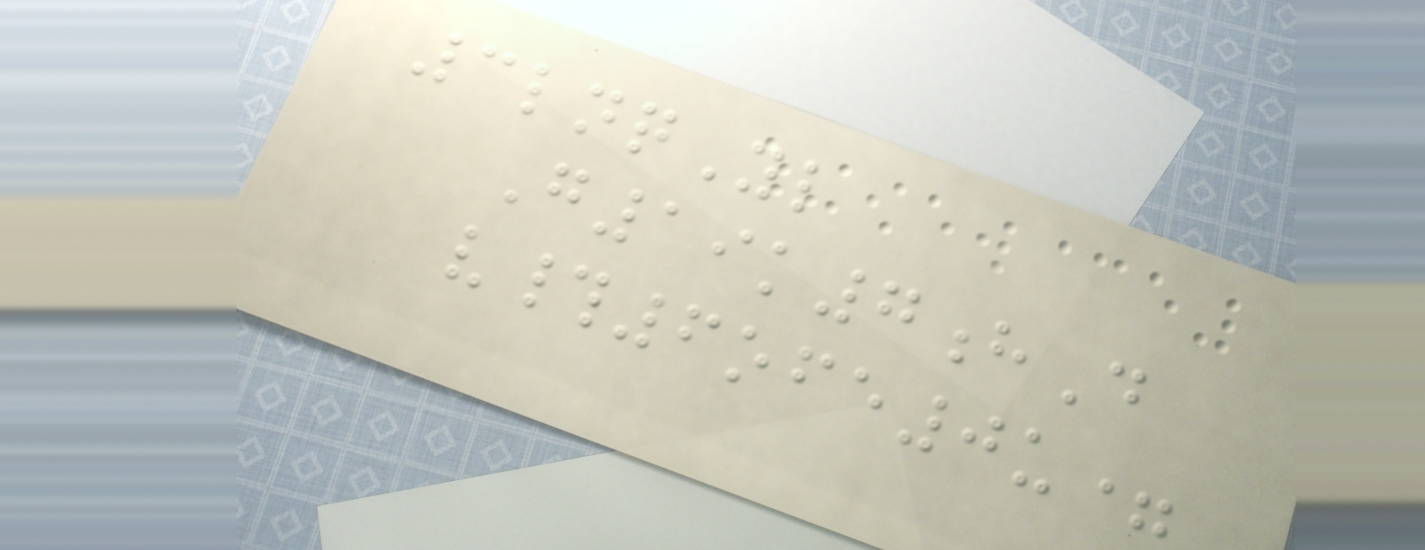3lnqYl
G19k7hD
v#6ofe0u=
